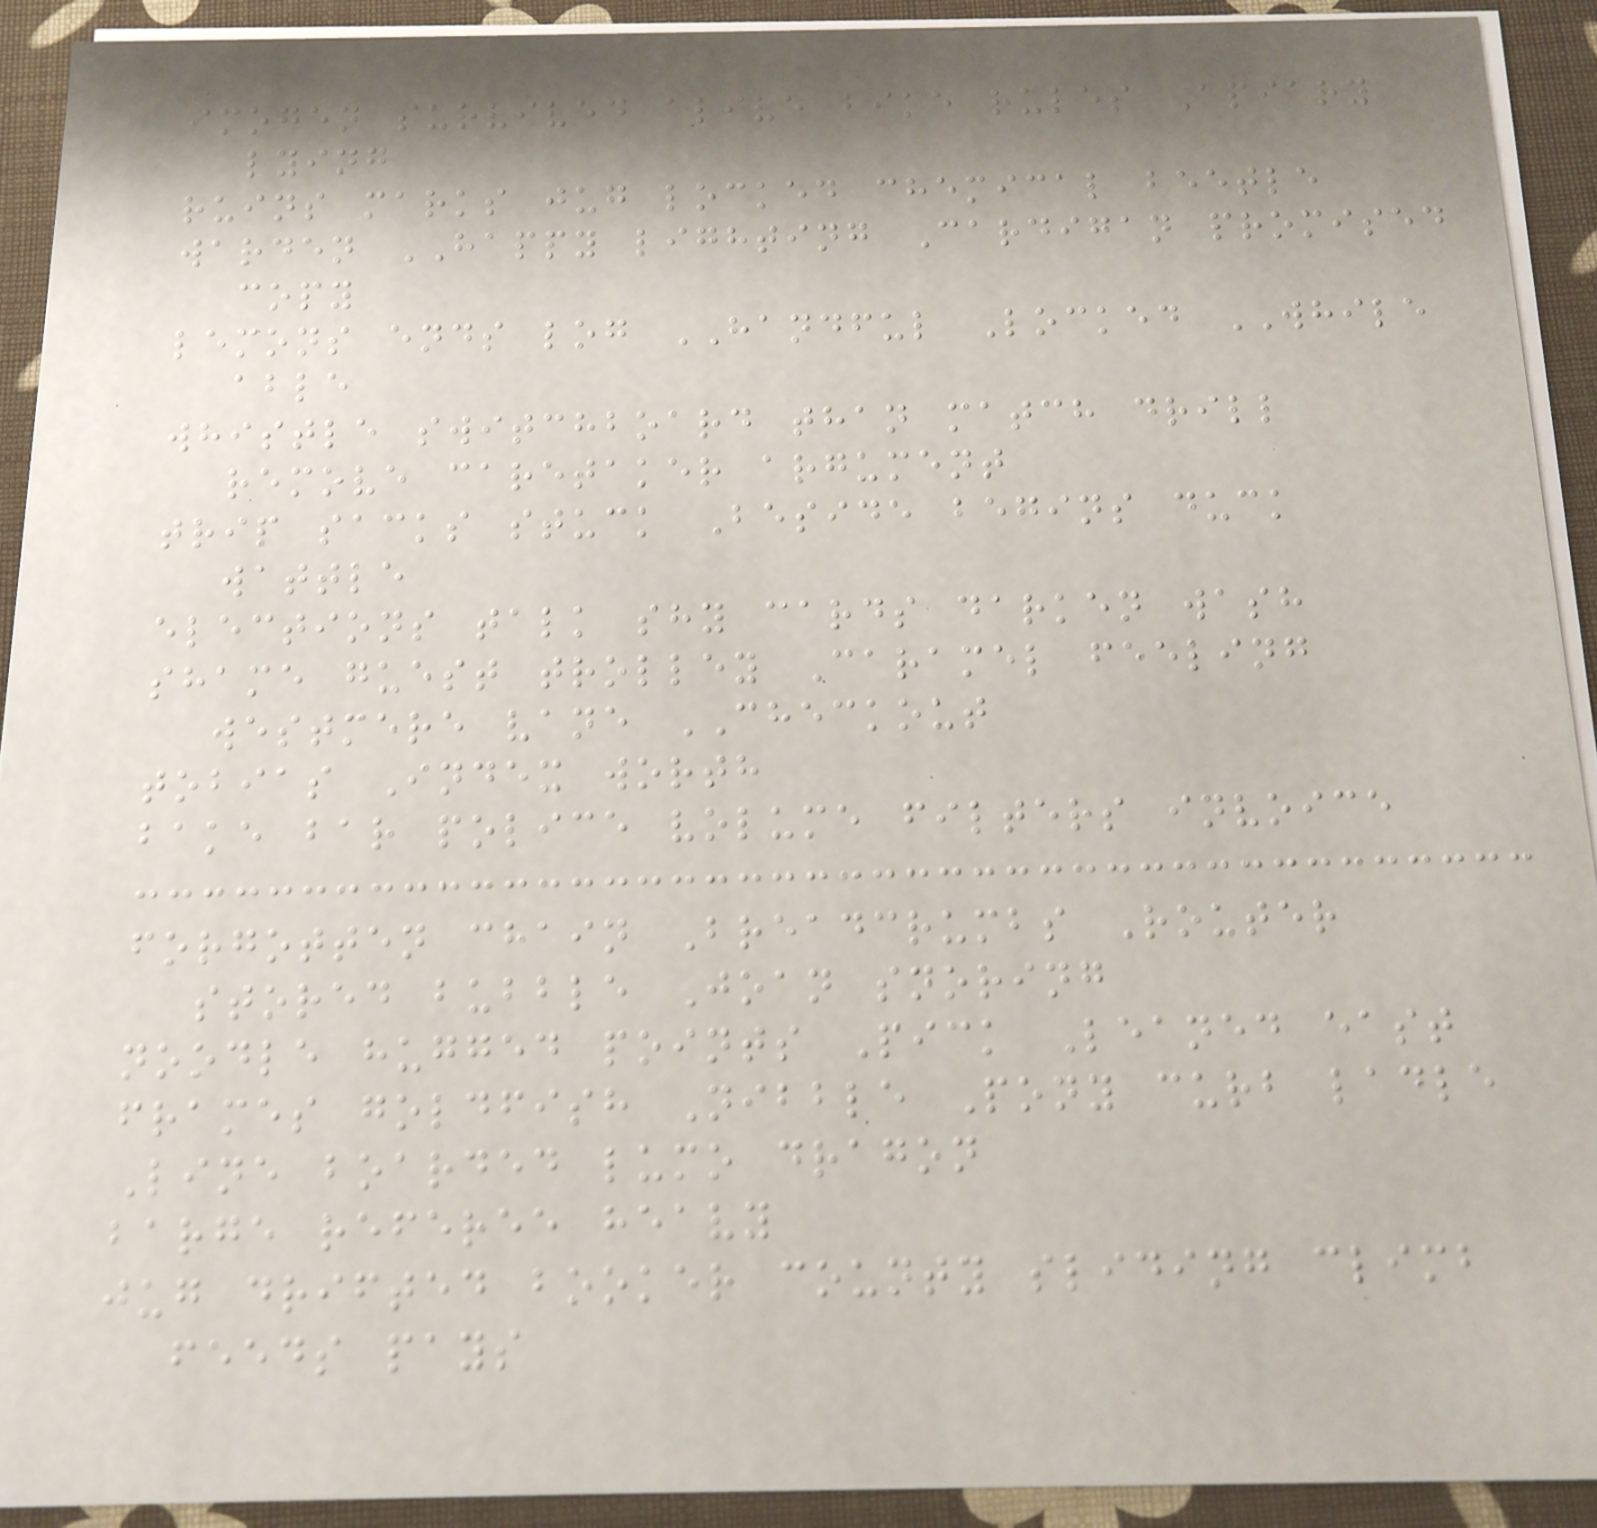imogen survived alive bike rules Apiary
lying
ruins marks jug locked chemical beetle
warden HAPPY lighting Cardigan promised
copy
lemons ends log HANDFUL Locked WHILE
able
whistle switchboard than match drill
remove caretaker argument
trip sacks stuck Beside begins duck
wattle
elections talk shy cards darken wash
shame guest trolley Caramel feeling
westmere vane CHECKOUT
tobias Index worth
bake bar police volume filters invoice
forgotten chain Breadcrumbs Router
stored bubble Joan snoring
noodle hugged points Pick Leaned east
frames goldfish Nibble Pony curb ladle
Line boarded lumo dragon
barge referee heavy
jug drifted booker county sliding climb
feeds pays
